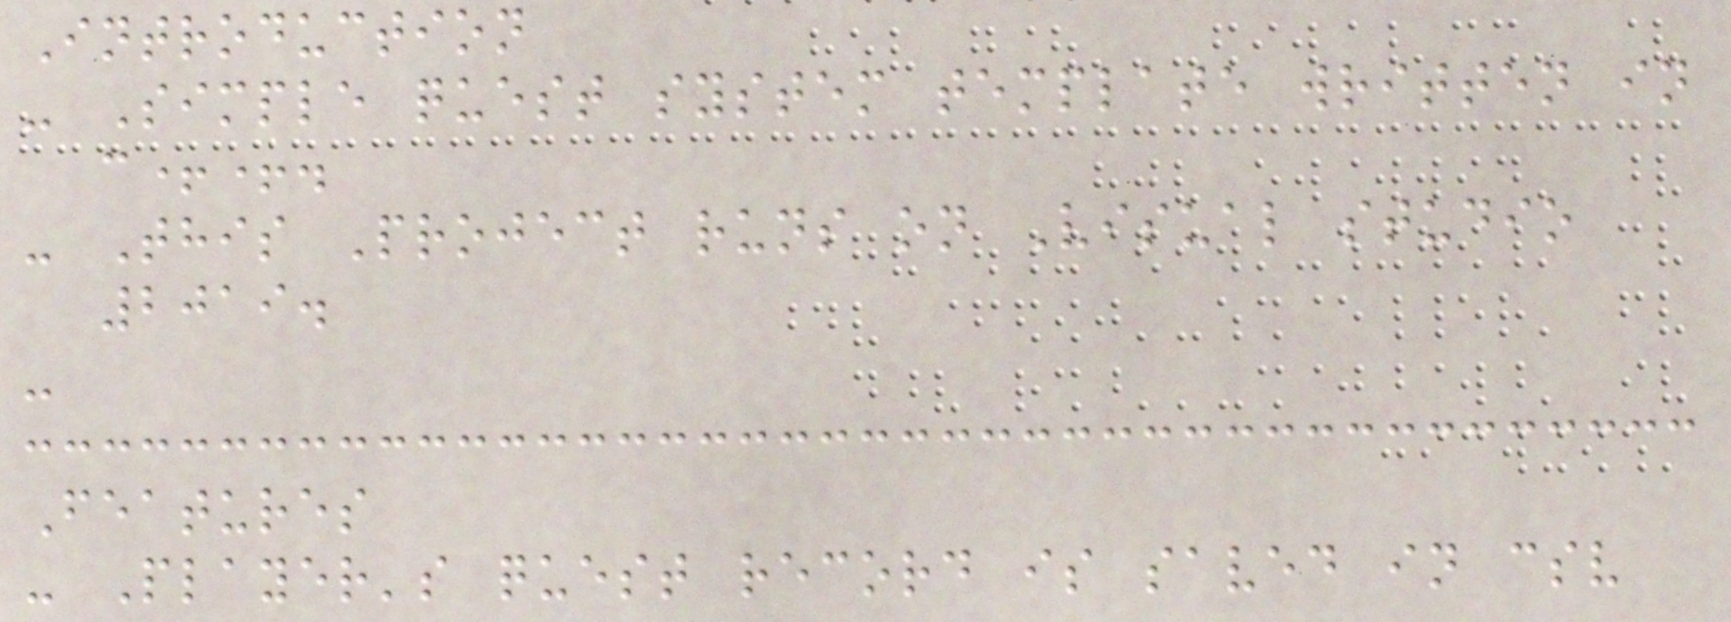Introduction
- Simple quest system template written in
c++.
- This Project runs on Visual studio
2019.
-
Features
- Player's quest record is saved in csv
